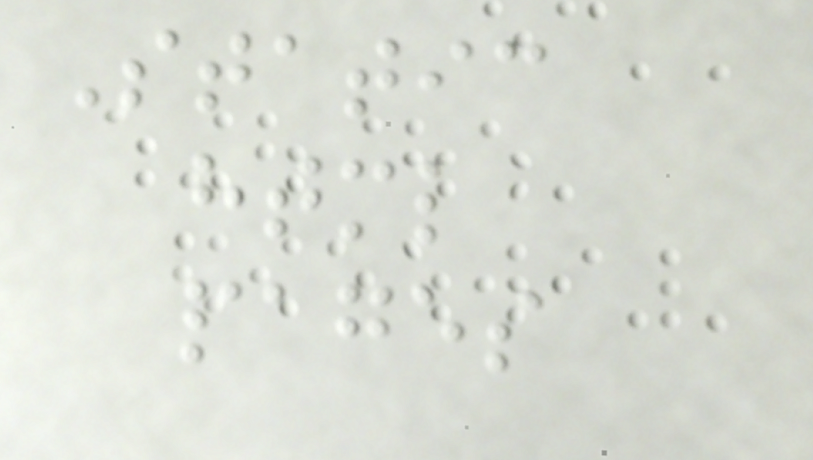Static
html
pages
